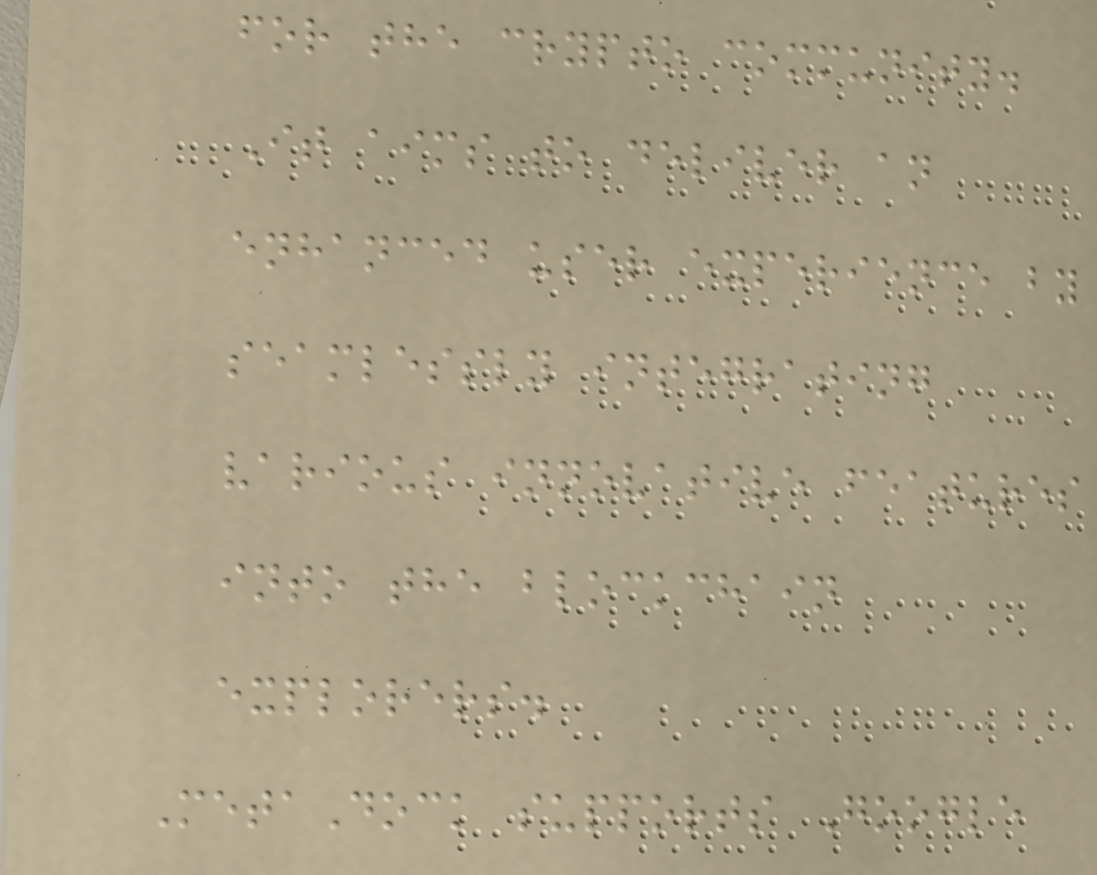for the crypto community.
It aims to deliver an
enhanced user experience by
seamlessly integrating
various innovative features
into the blockchain
explorers.
MetaDock supports Google
